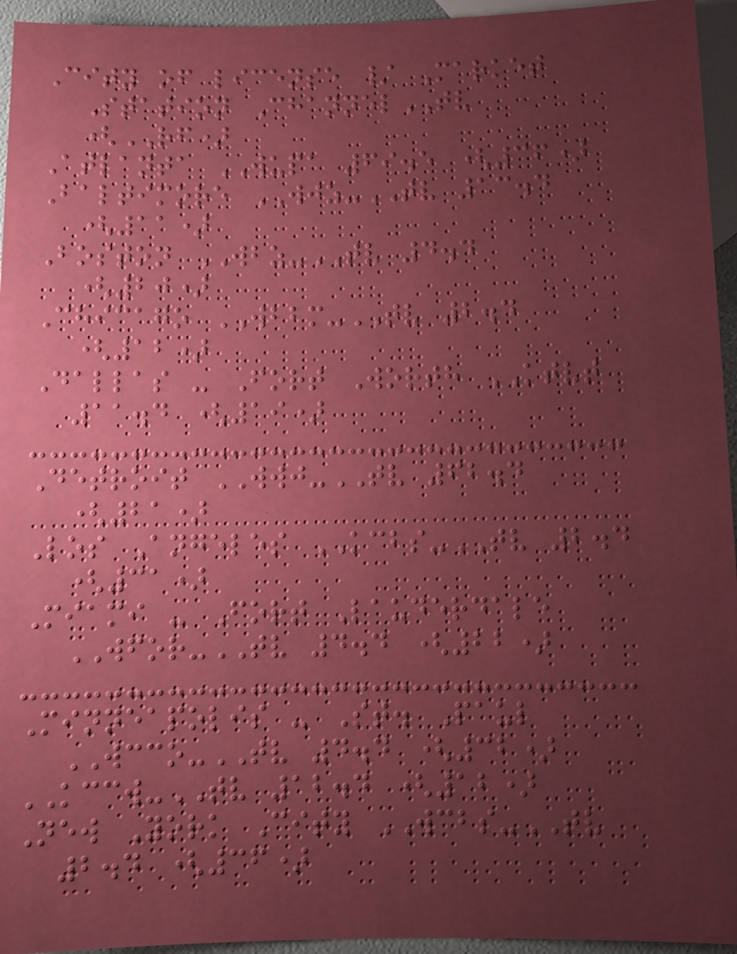City of license / Market
Station ChannelTV
(RF)
Atlanta WUPA 69.5 (36)
Baltimore WJZ-TV 13.4
(11)
Boston WBZ-TV 4.4
(20)
Chicago WBBM-TV 2.4
(12)
Dallas - Fort Worth KTVT
11.4 (19)
Detroit WWJ-TV 62.4
(21)
Los Angeles KCBS-TV 2.4
(31)
Miami - Fort Lauderdale
WFOR-TV 4.4 (22)
Minneapolis - St. Paul
WCCO-TV 4.4 (32)
KCCW-TV 12.4 (12)
New York City WCBS-TV
2.4 (36)
